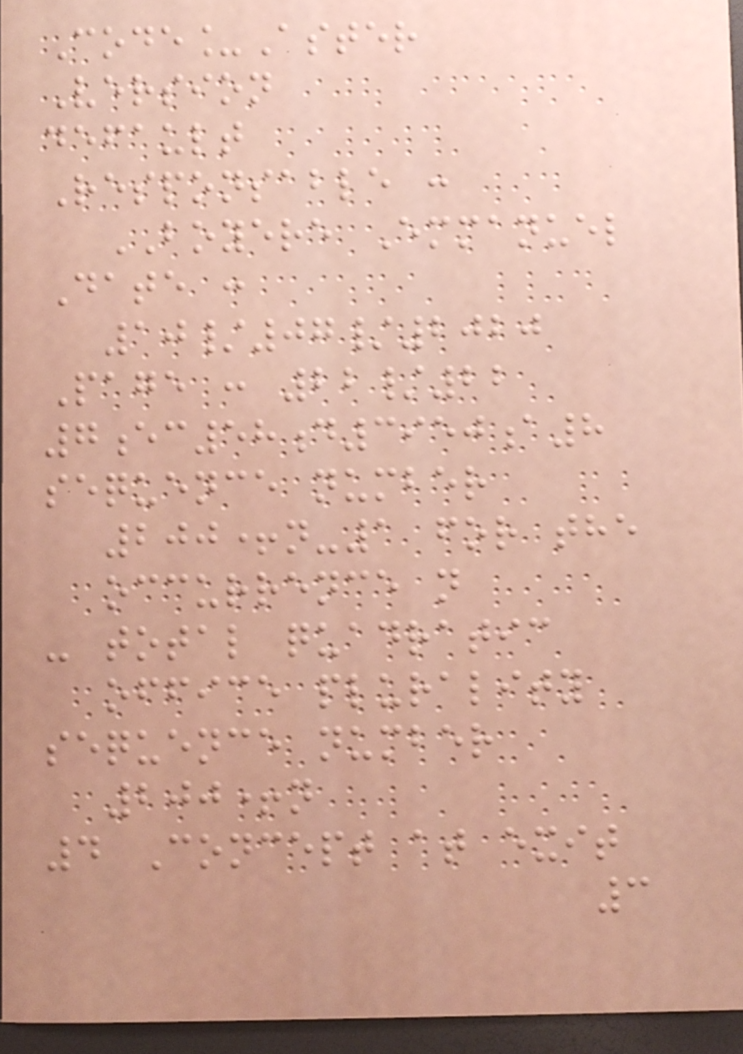Code_Aster
Version
default
Responsable :
BOYERE Emmanuel
Date :
10/07/2020
Page : 22/22
7ec58d3950a8
sequence number
200+n-1 for the
occurrence n
- total quadratic
office plurality
sequence number
200+n
4 Concept at exit
3
